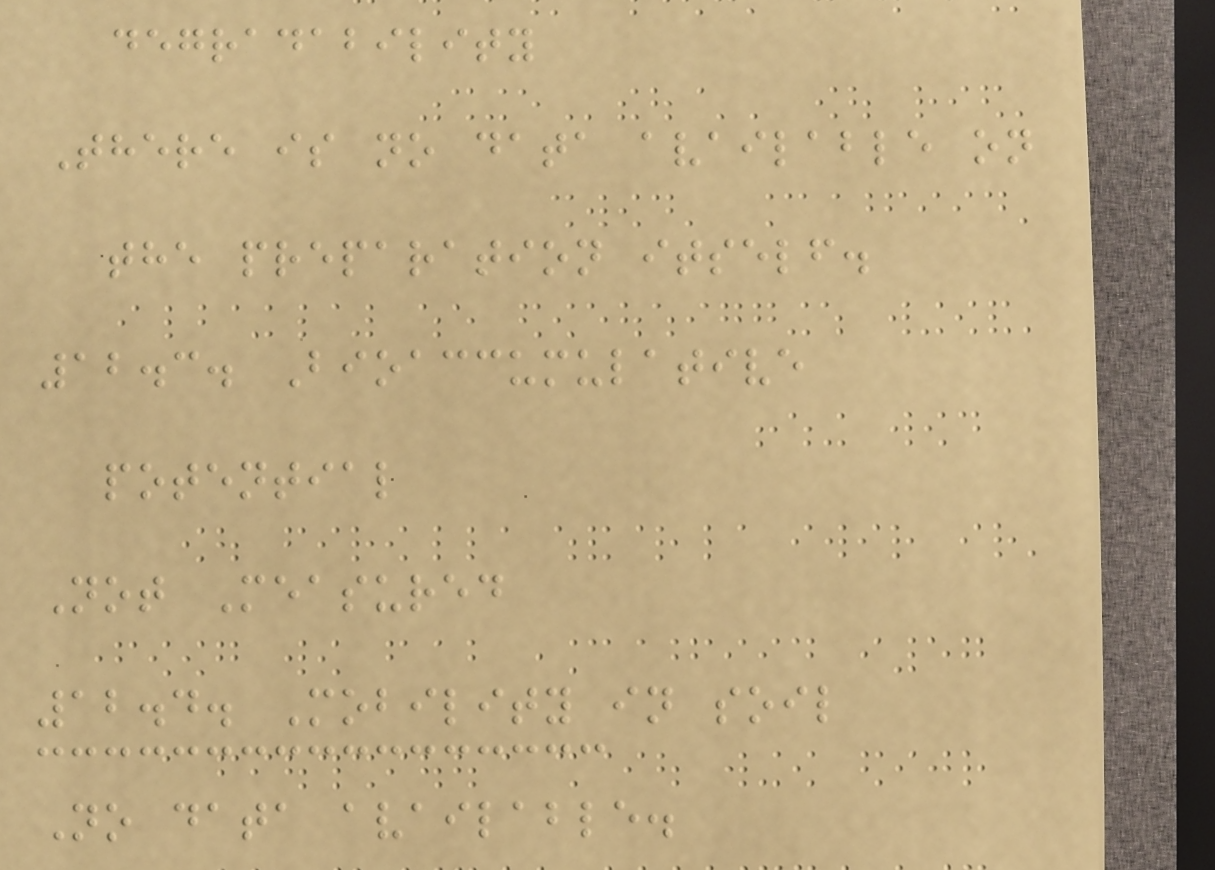degradability
There is no data available on
the preparation itself.
12.3. Bioaccumulative
potential
Not Measured
12.4. Mobility in soil
No data available.
